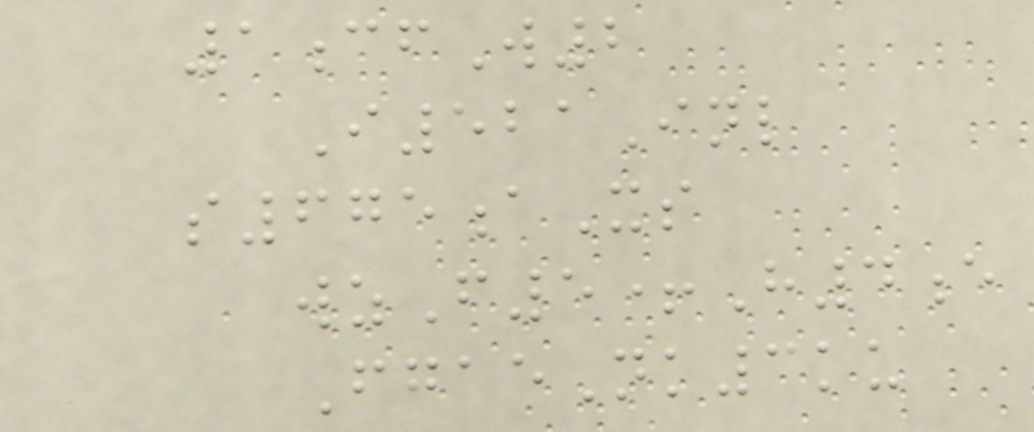1cfW2
I521Inl
s675aXs
wzF5+H4e
FgaeNk3ku
